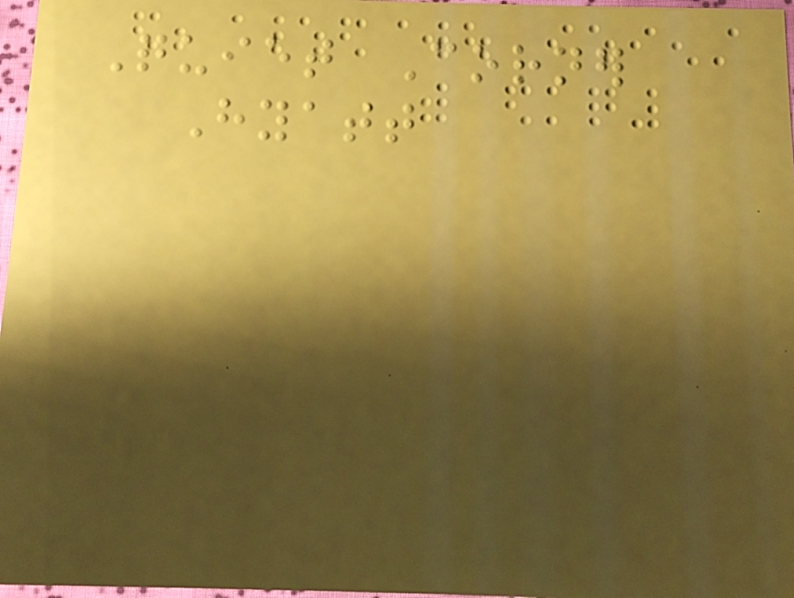Quiet Corner
Hyatt
